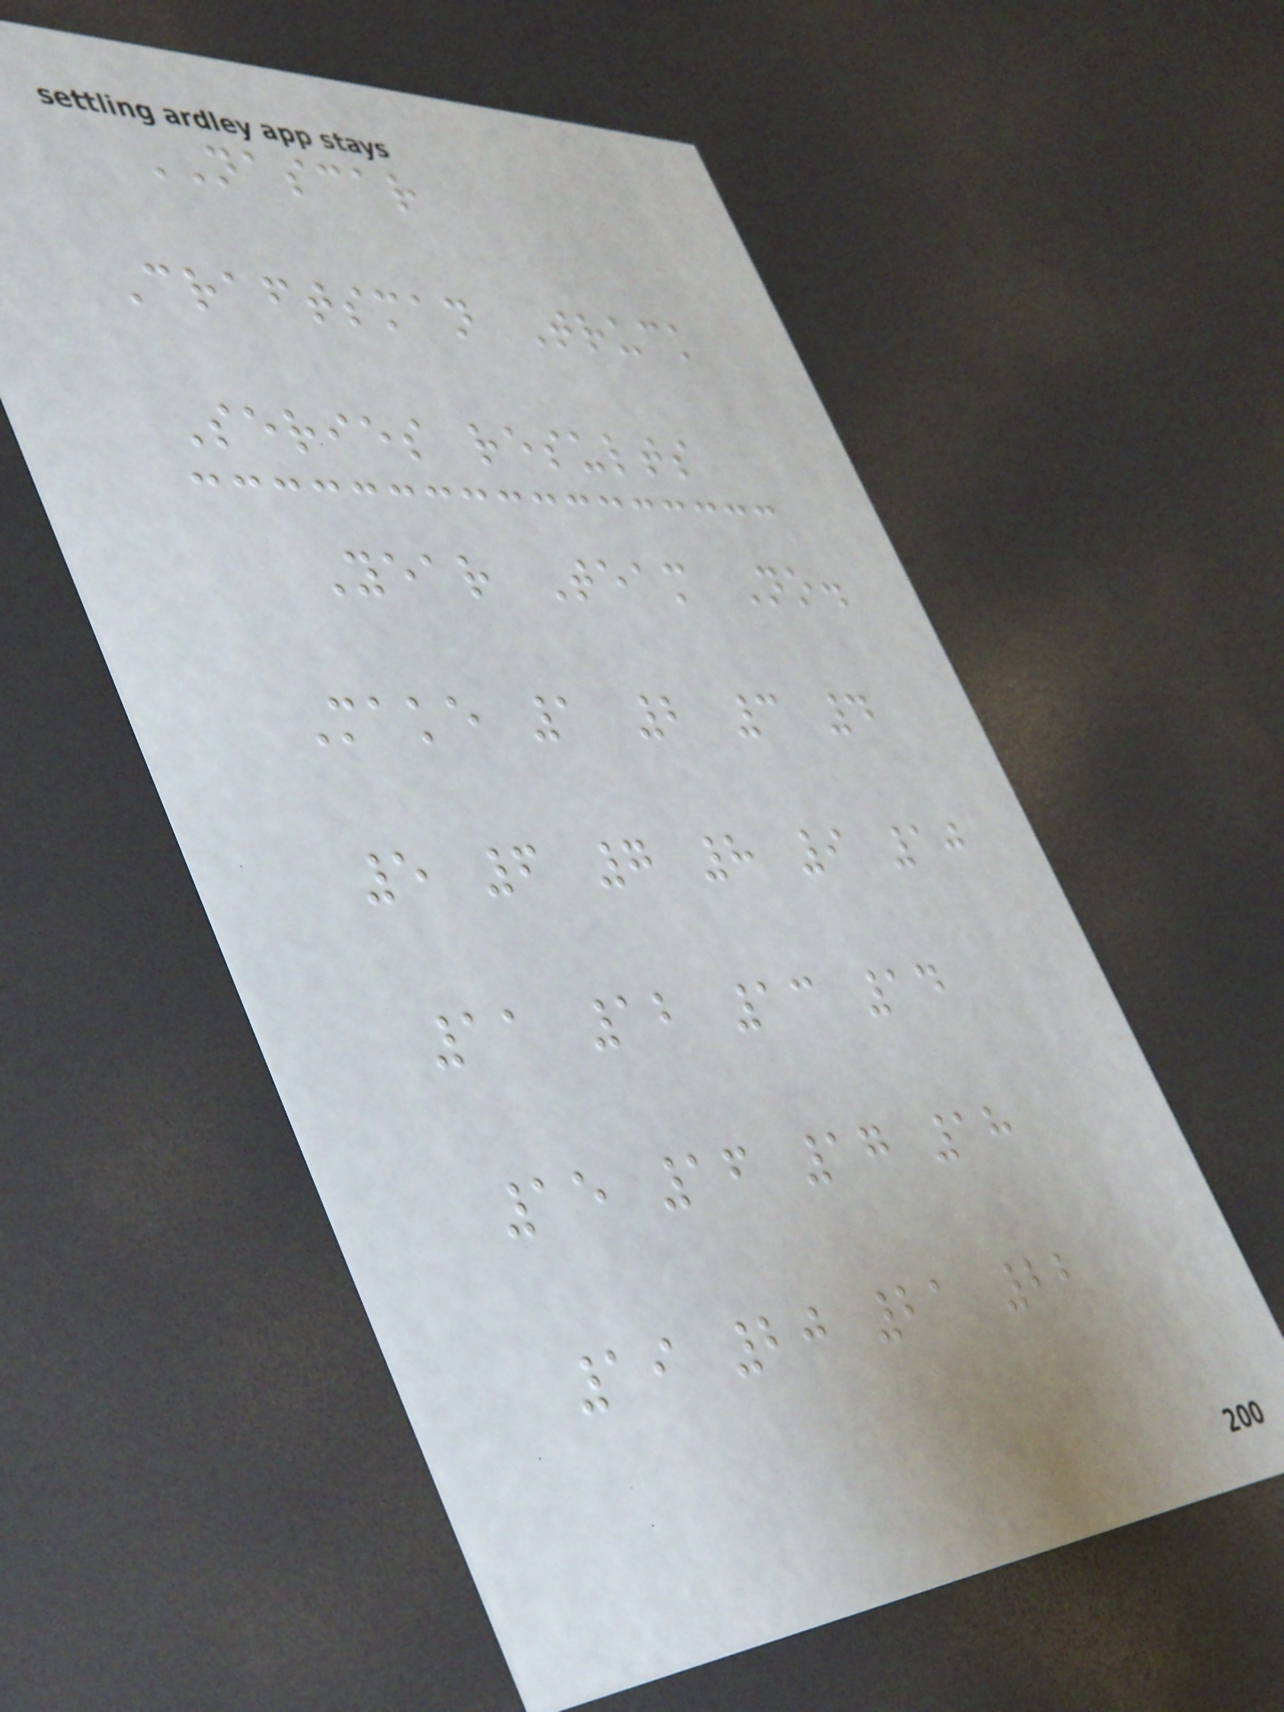NASCAR
Craftsman Truck
Series results
Year Team No.
Make 1 2 3 4
5 6 7 8 9 10
11 12 13 14
15 16 17 18
19 20 21 22
